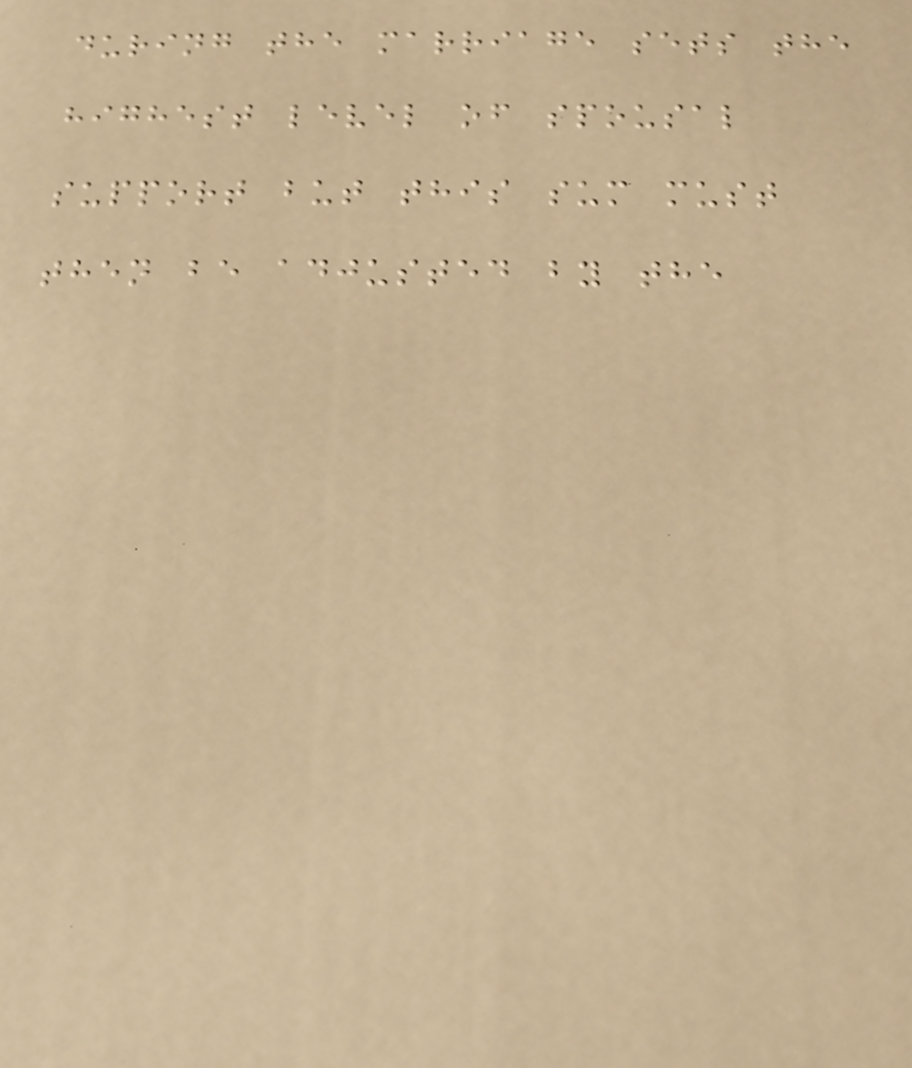during the marriage sets the
highest level of spousal
support but this sum must
then be adjusted by the
